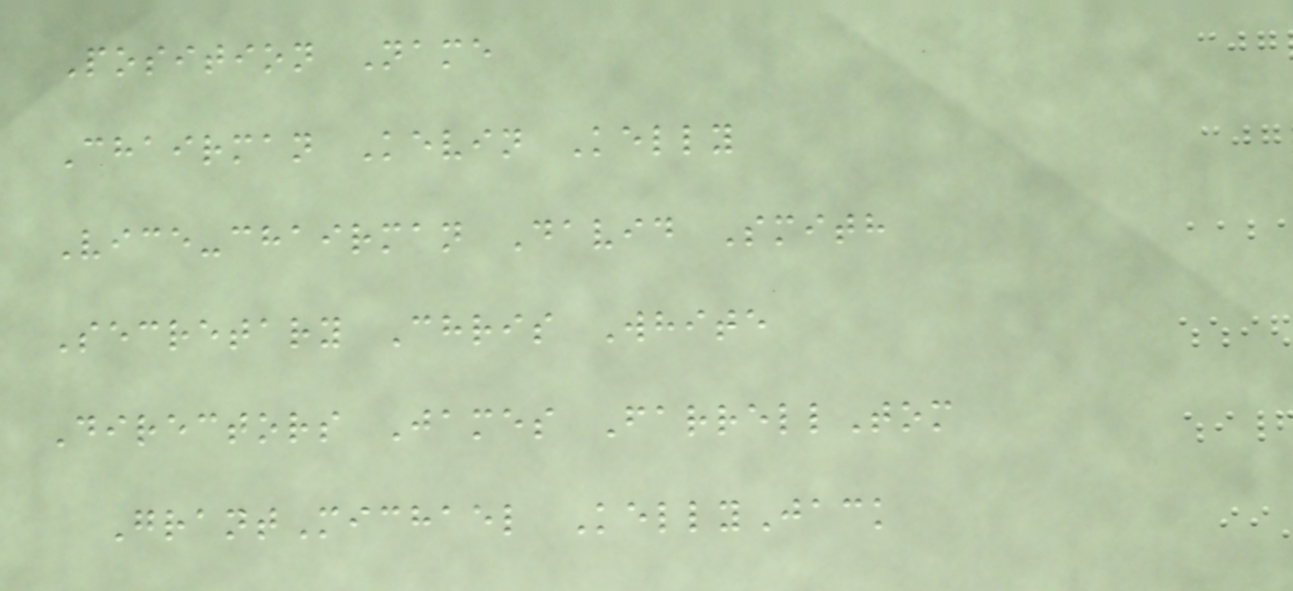Position Name
Chairman Kevin Kelly
Vice-chairman David Smith
Secretary Chris White
Directors James FarrellTom
GrantMichael KellyJack
